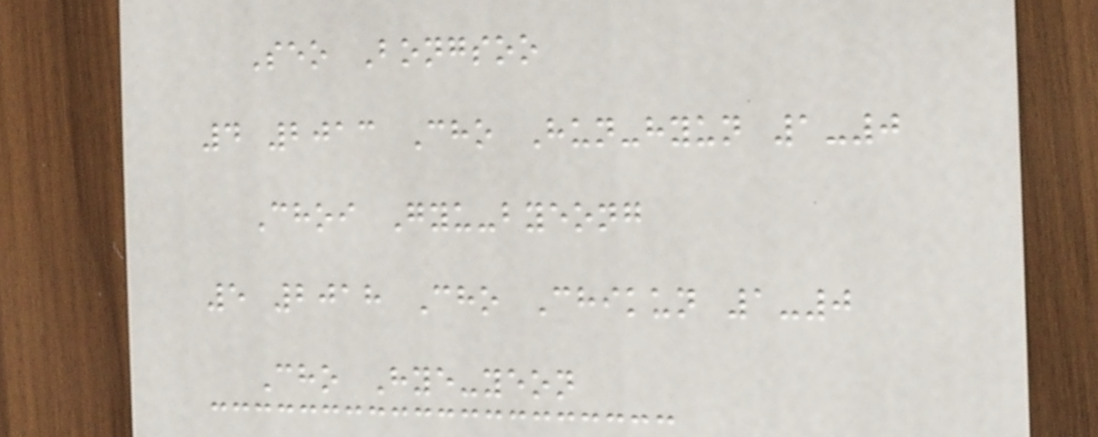Seo Bongsoo
4 2013 Cho Hun-hyun 1-0
Choi Gyu-byeong
5 2018 Cho Chikun 1-0
Cho Hye-yeon
